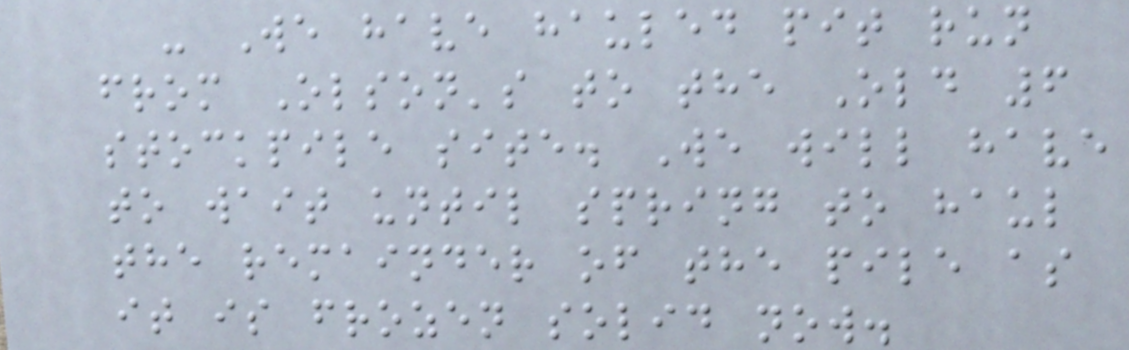- We have hauled pit run
from Olson's to the Old 6
stockpile site. We will have
to wait until spring to haul
the remainder of the pile as
it is frozen solid now.
